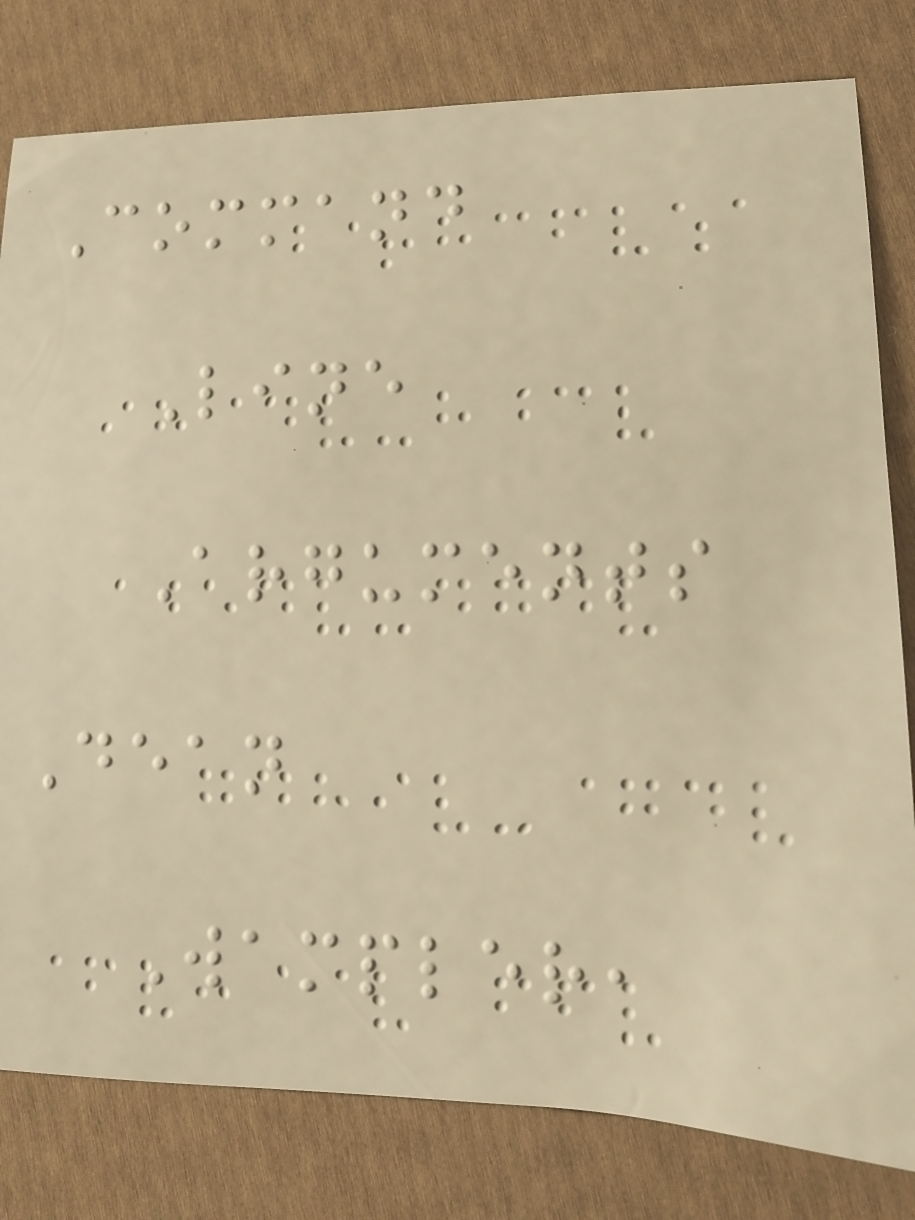Command
Line
Arguments
Dean
Wampler,
